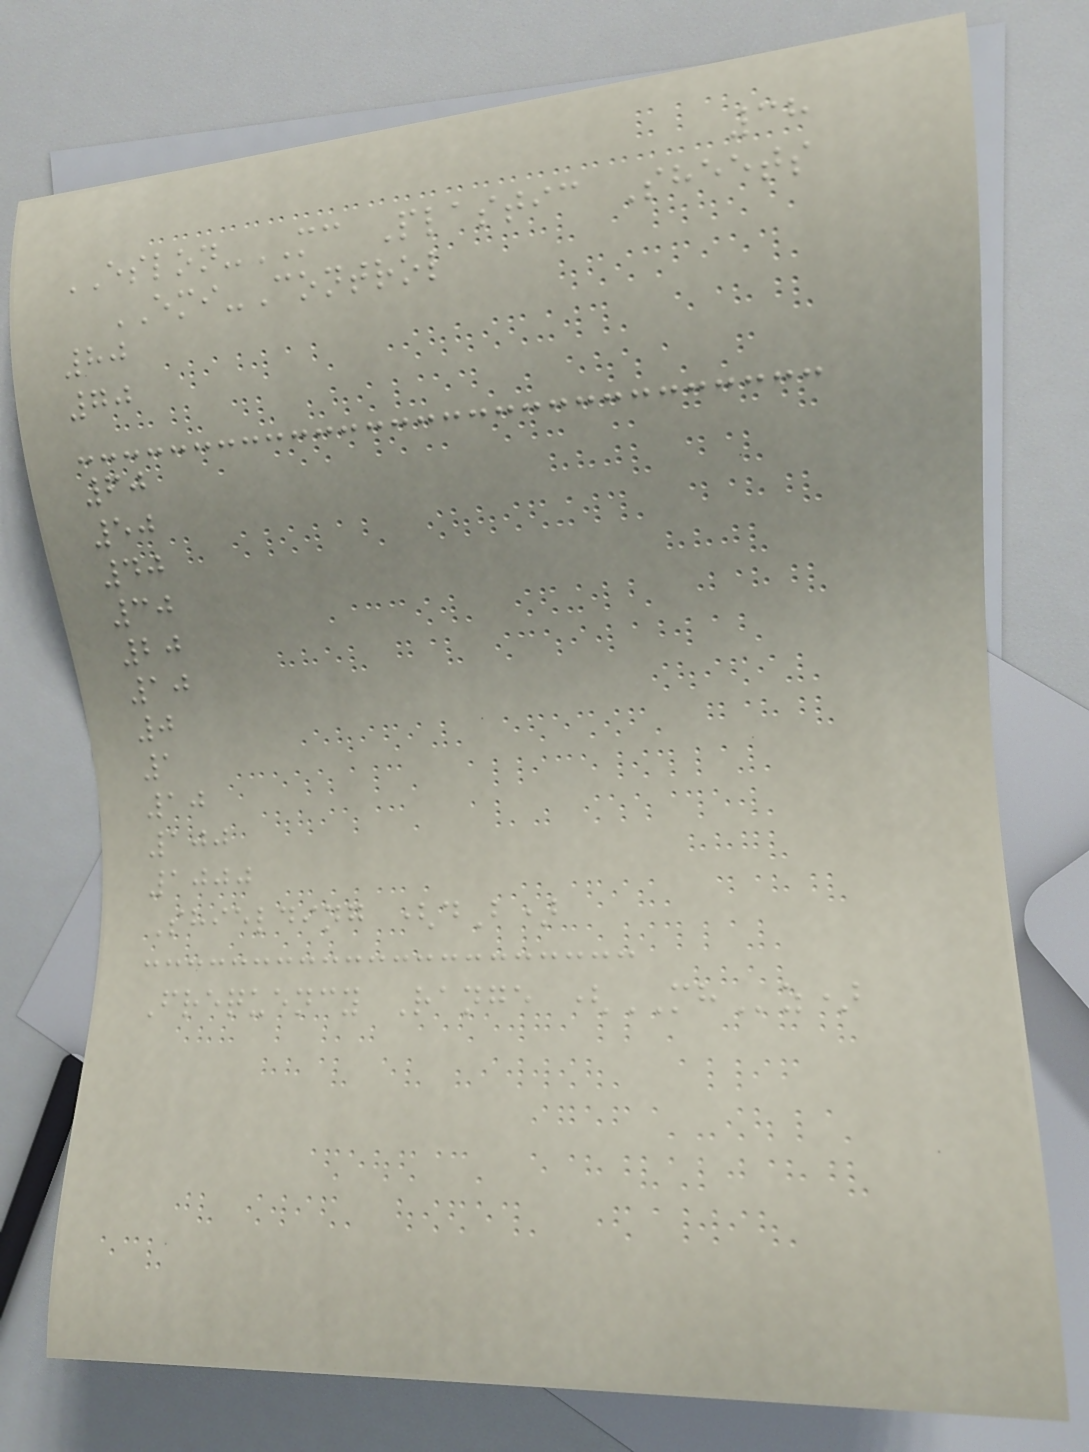38
ESLON-MC Plastic Sheets
EMI-Control
80
70
60
50
40
30
20
10
0
1
10
100
1000
Shielding (dB)
Frequency Range (MHz)
